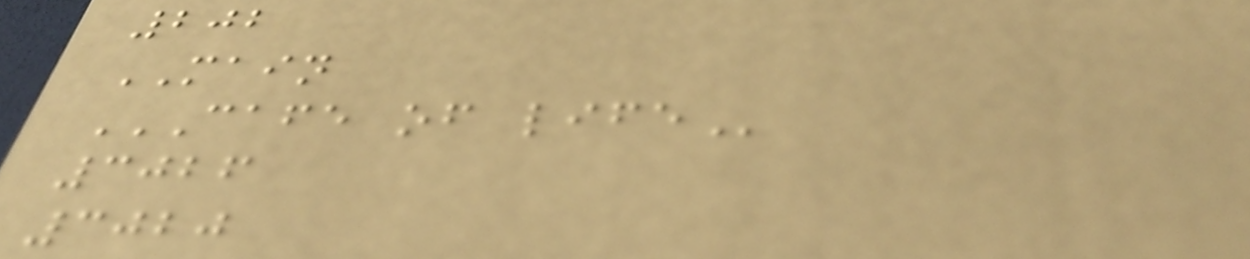202
MAIN
CAFE OF LIFE
3026
3020
